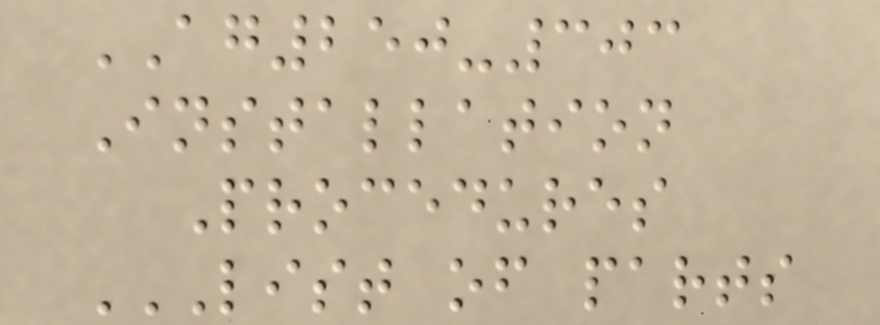AG250-303
Installation
Procedures
LIST OF PARTS
